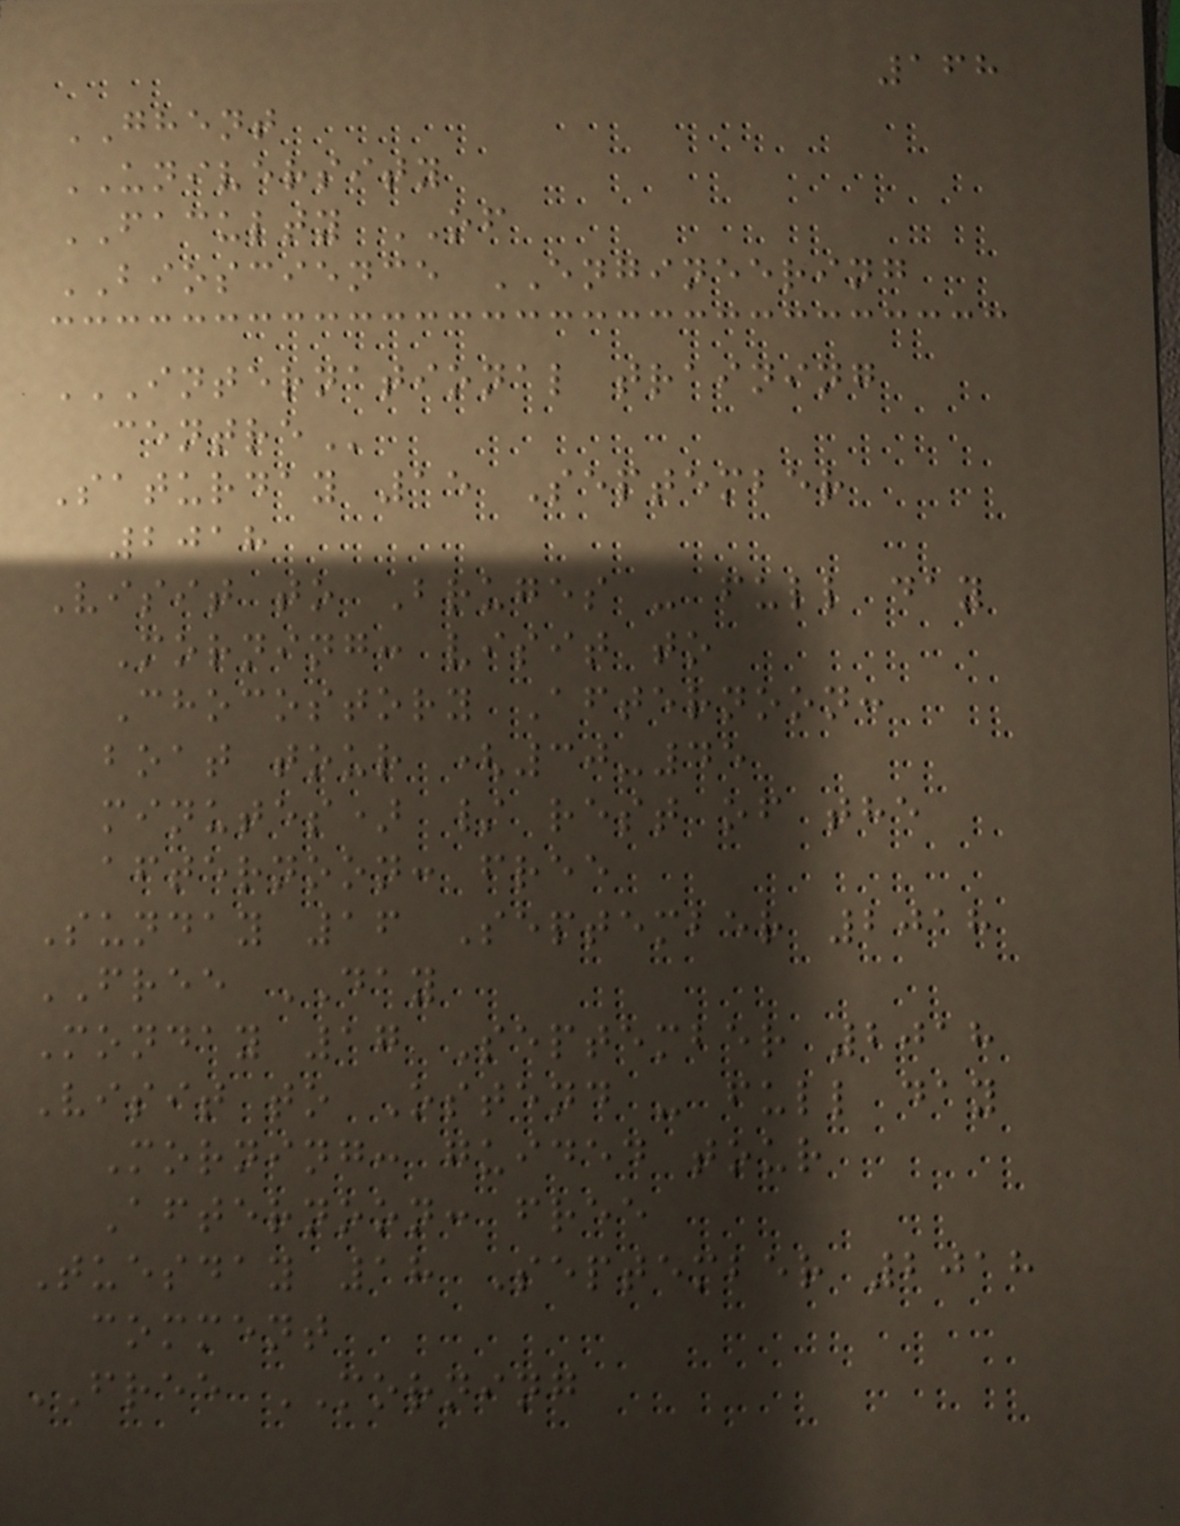168
GHENT
UNIVERSITY
FACULTY OF
BIOSCIENCE ENGINEERING
INTERNATIONAL TRAINING
CENTRE
Saturday 15 September
2018
Visit to Bruges - full day
Morning: visit to
Chocostory Afternoon:
boat tour (30-45
minutes) / rest of the
afternoon: free
Sunday 16 September 2018
FREE DAY
Monday 17 September 2018
Visit to Ostend - full day
Morning: guided tour
Afternoon: free
Tuesday 18 September 2018
comment
FREE MORNING
